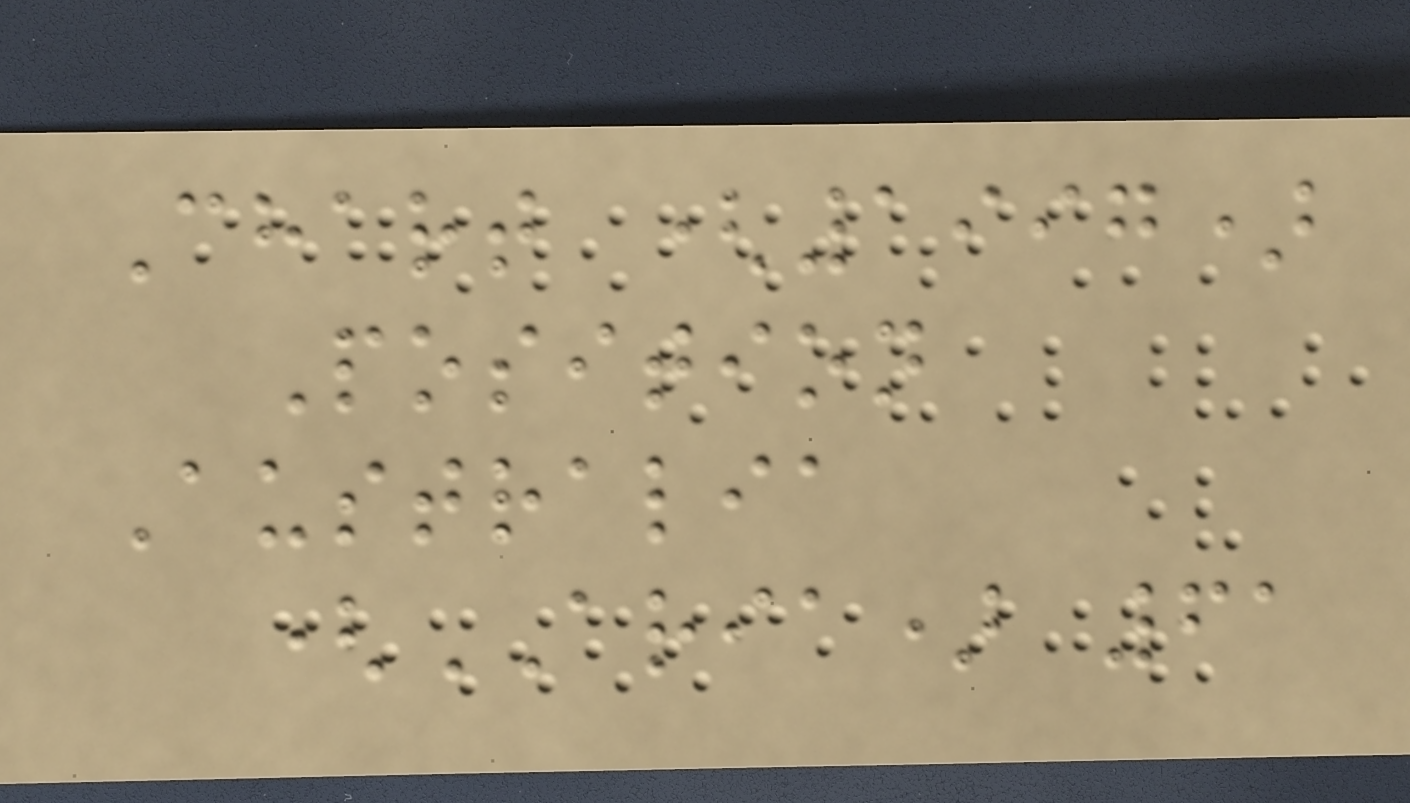Chart (1997)
Position
Australia
(ARIA) 61
